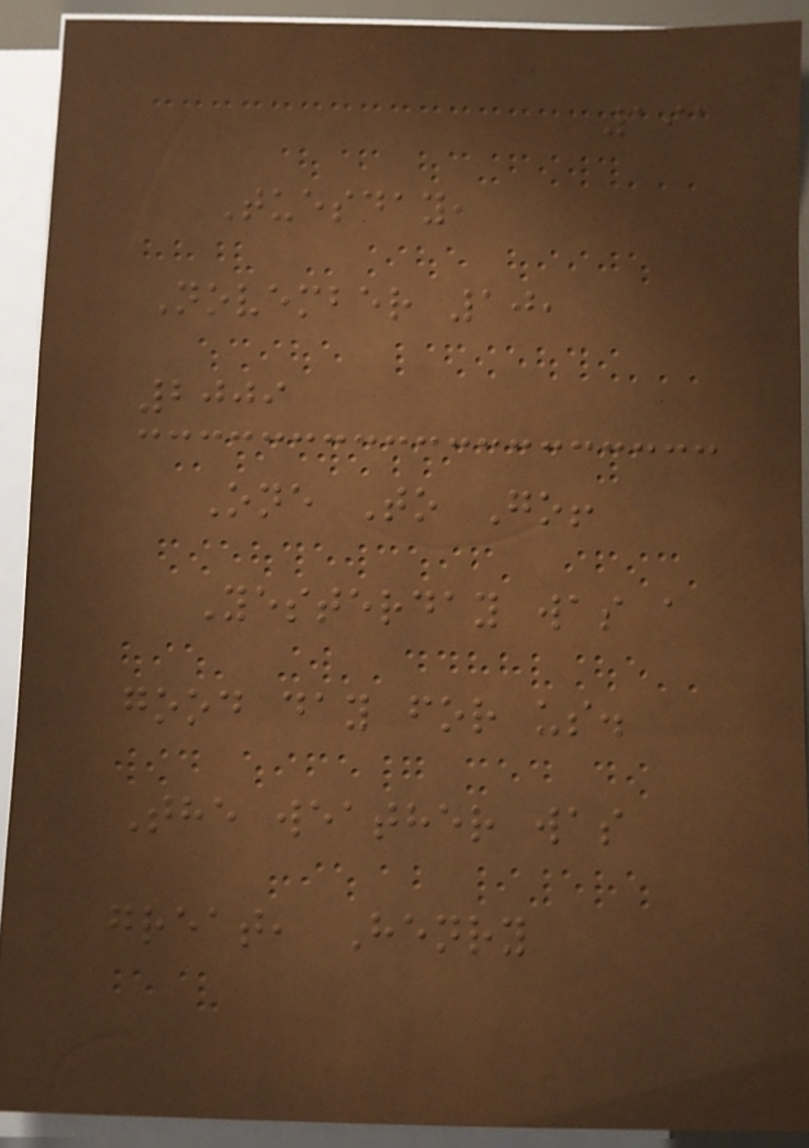191
Tuesday,
November 10,
2009
One To Go!
Yesterday was a
good day for us.
The weather was
great, Henry
